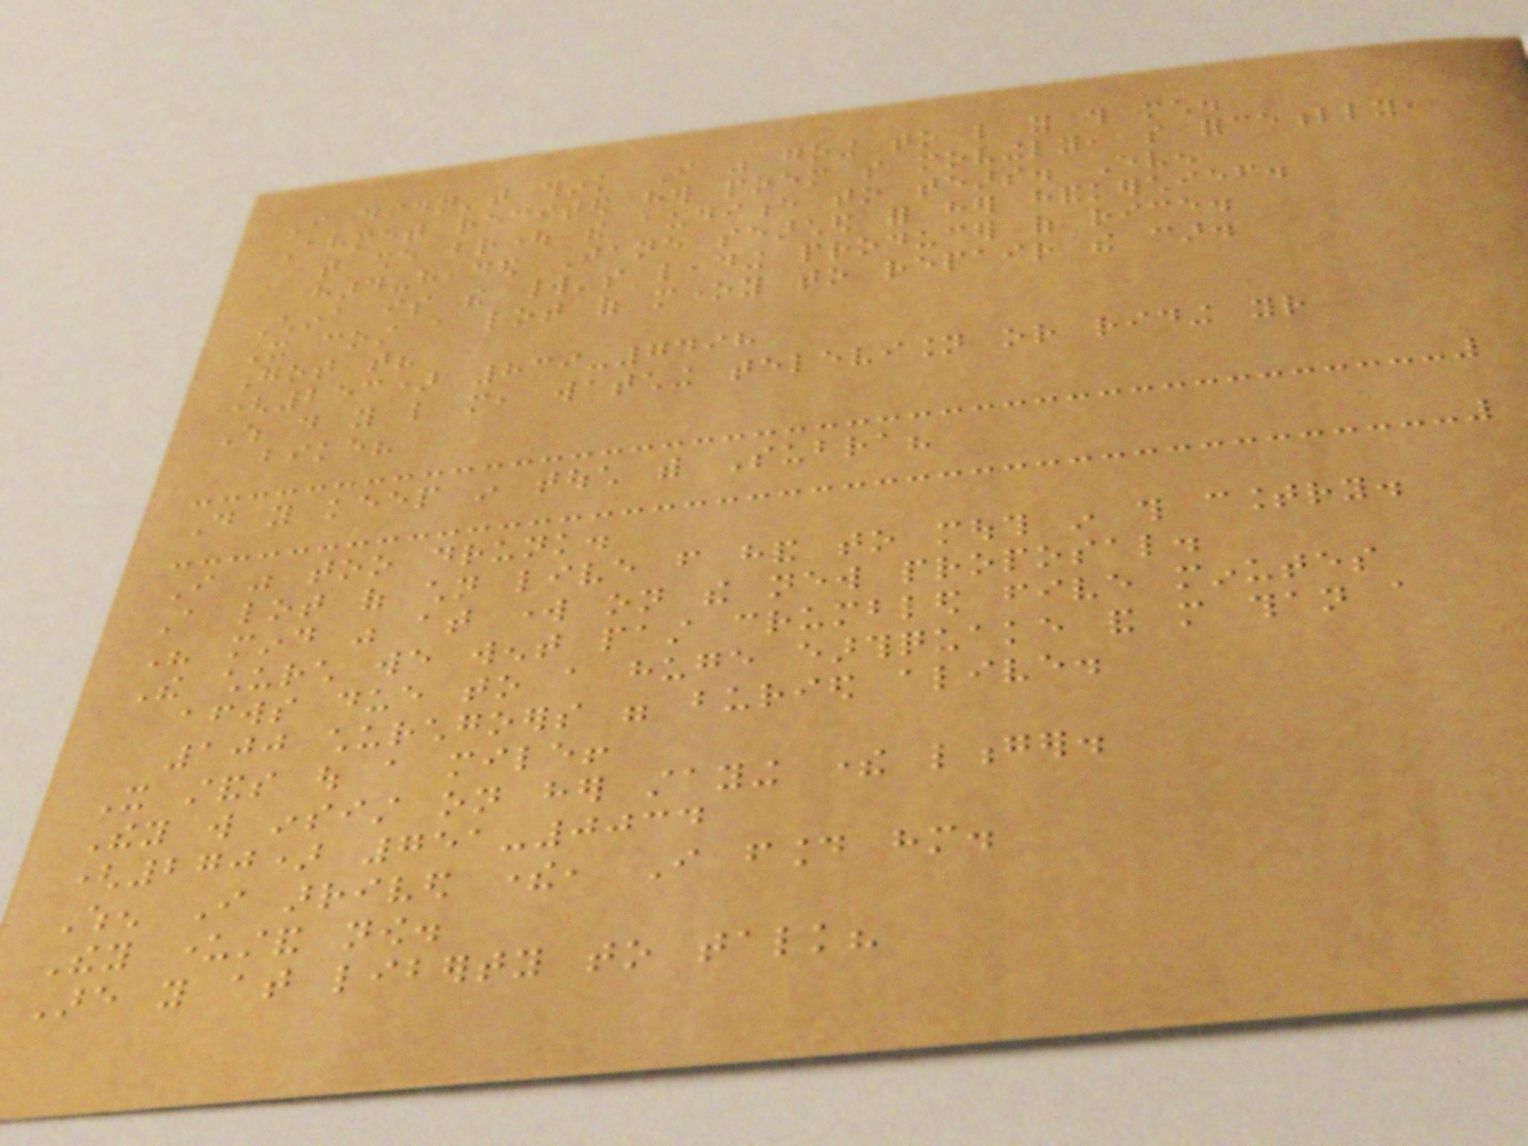I didn't think I was going to like you this much.
Ahmet recited her poem so movingly, so forcefully,
that she brought the audience to tears. Even
hard-headed Jane searched for her handkerchief.
China is the world's leading producer of rice.
It cost a lot of money to repair the car.
Got that?
(253) 839-7498
Which do you like more, watching television or riding your
bike?
Do you keep in touch with Subra?
I was too drunk.
A lot of children live from hand to mouth in this country.
His mind was at work on the new proposal.
The church we went past crumbled five minutes
afterwards due to a huge earthquake and more than a
100 churchgoers were buried alive.
It stands out a mile!
They will insist on her staying there longer.
(270) 751-0034
When I arrived there, I found him.
They understand now.
Are you at liberty to talk?
